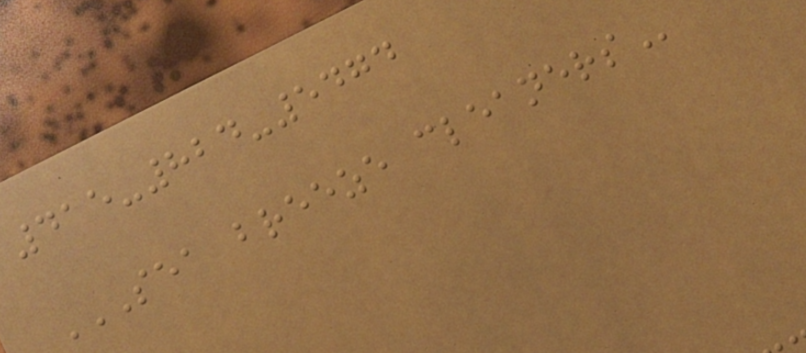415-824-5474
SEA BREEZE CLEANERS
